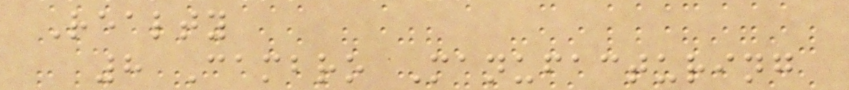Realty
8 Cambro Manufacturing
